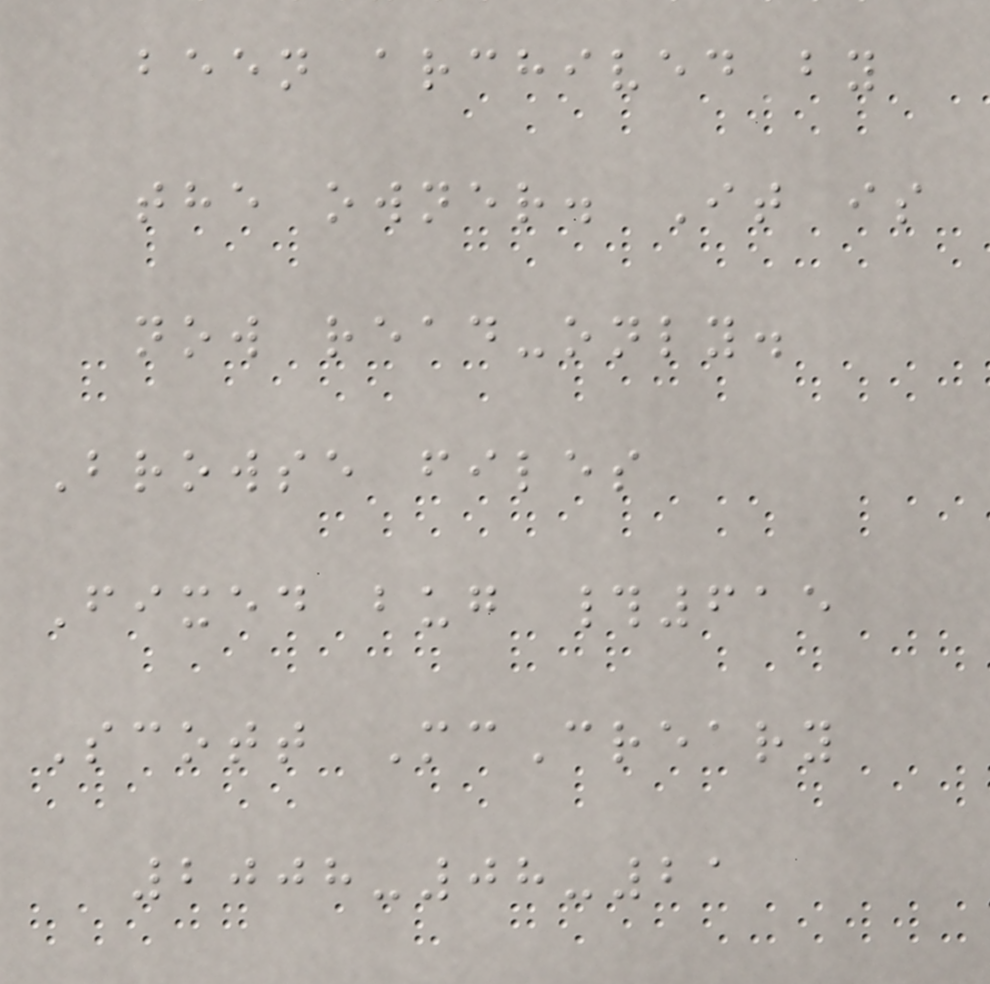been archived by
the owner. It is
now read-only.
Browse files
Fixed bug #615
Scott McCreary
2008-08-21
